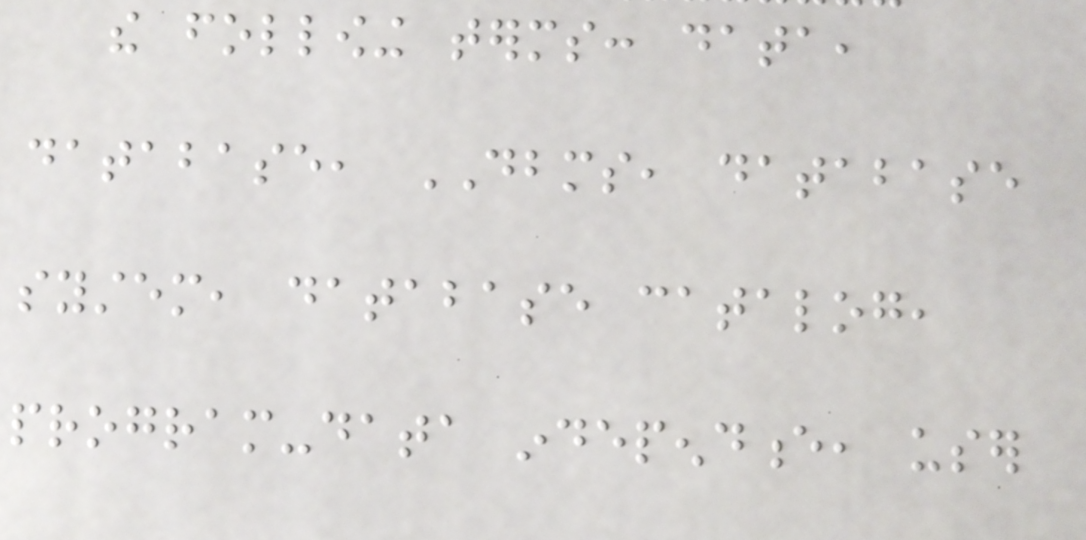the following terms: data,
database, DBMS, database
system, database catalog,
program-data independence, user
